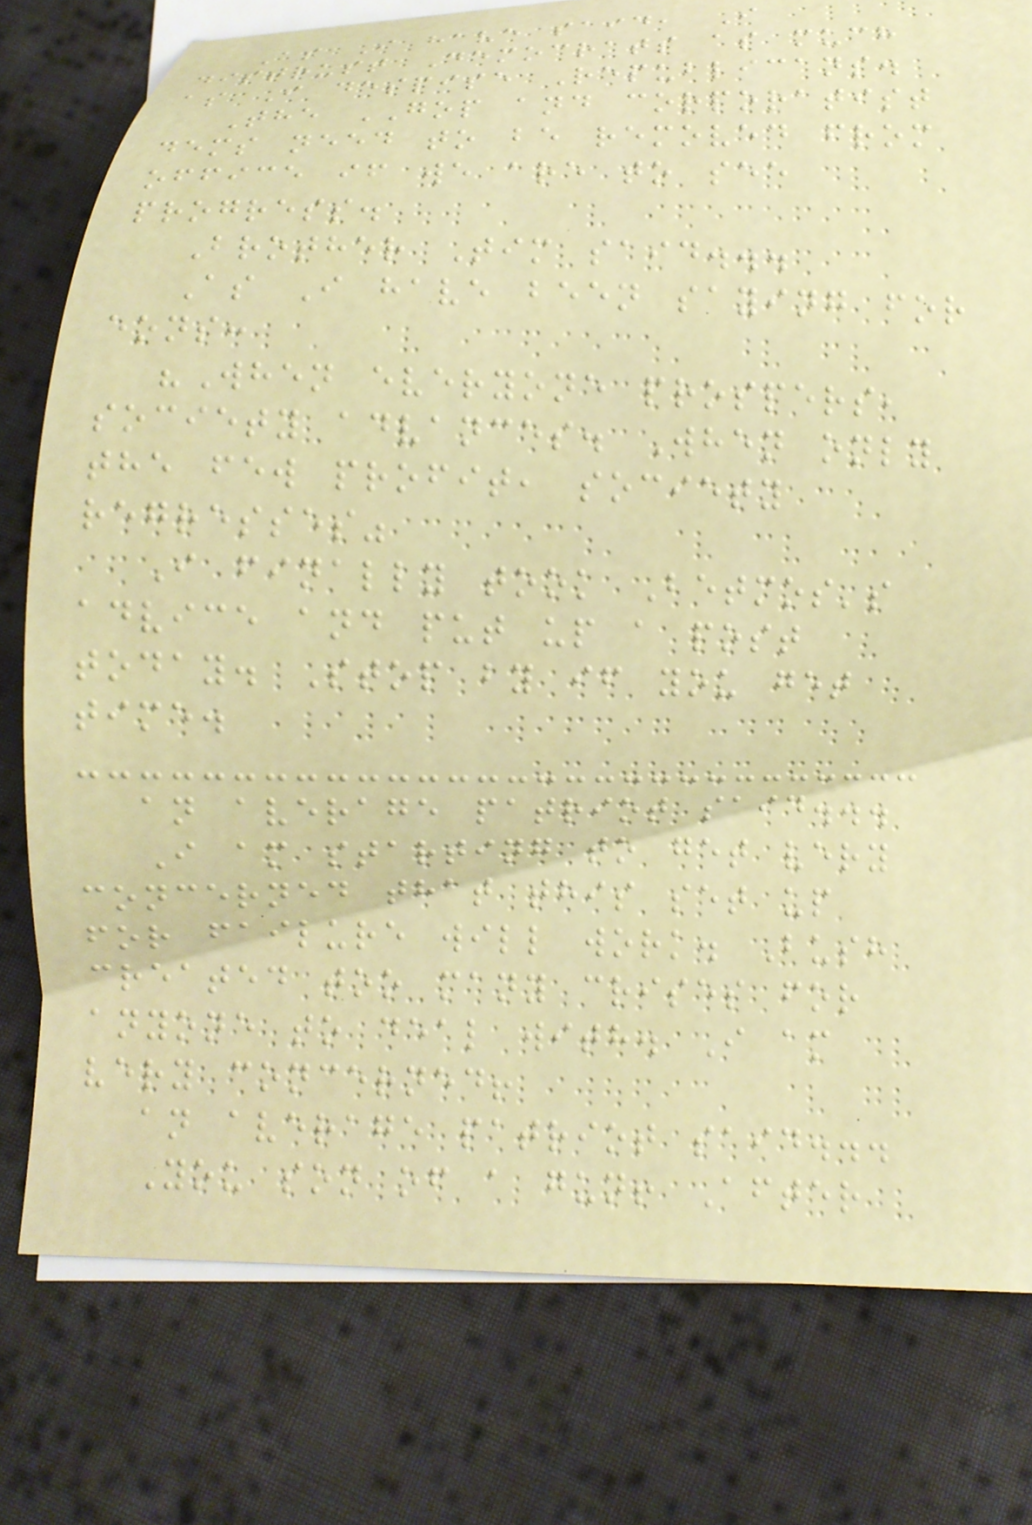As I have said, I
distrust Democrats as much
as I despise Republicans.
The GOP and corporatist
dems need to be removed from
office if we are to see
progress.
Brother Tim said...
As I have been saying for
eons:
"When everyone prospers,
society advances. When only
the few profit, society
regresses"
I finally took Betmos's
advice and put up a post
today. Stop by if you get
time.
an average patriot said...
I am starting to get very
concerned that this set up
for failure will work. Bush
created too many crises for
anyone to deal with. I am
very concerned!
an average patriot said...
You son of a gun! After
